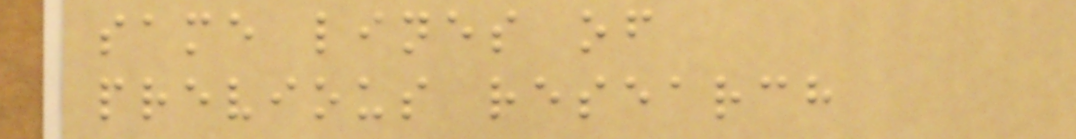same lines of
previous research
